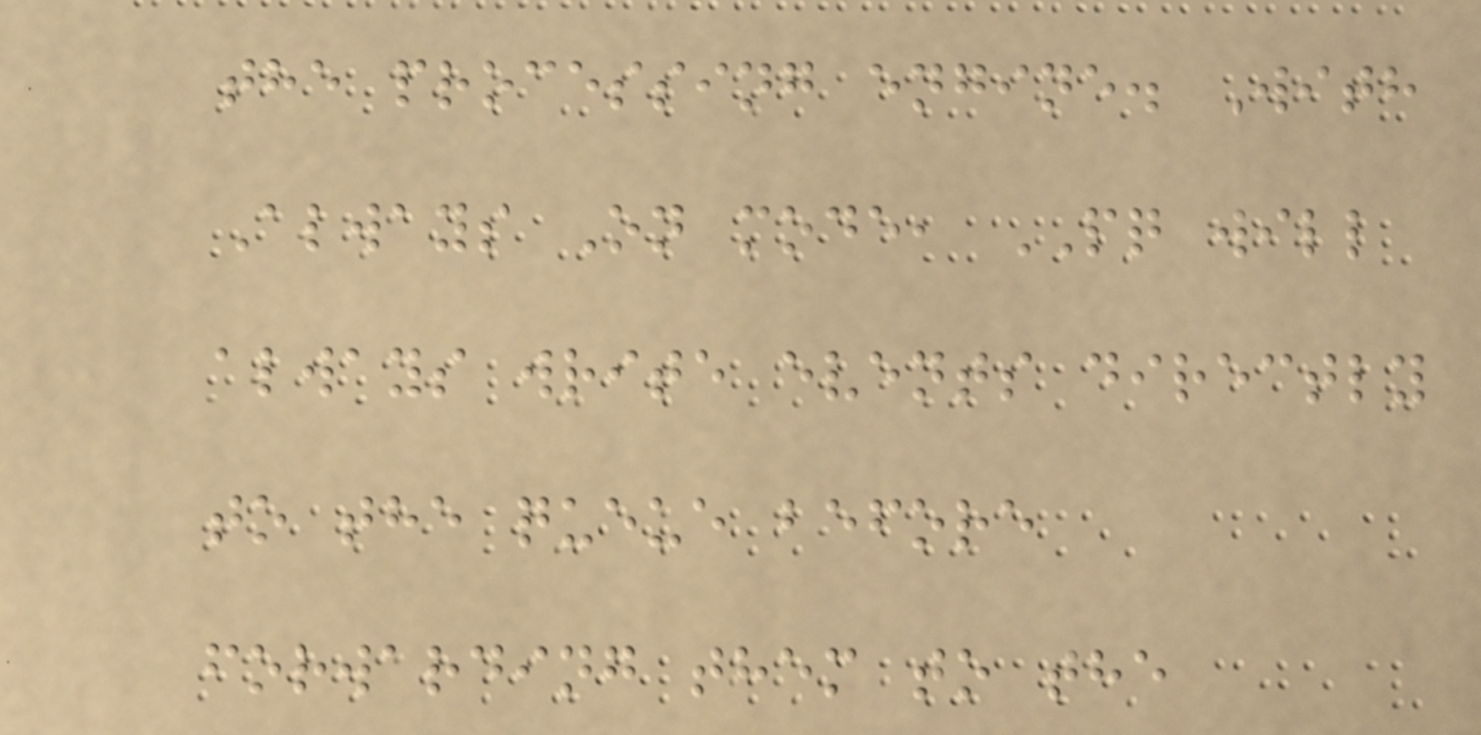the processing engine. With
Always On mode, PQ will
always write events directly
to the queue before
forwarding them to the
